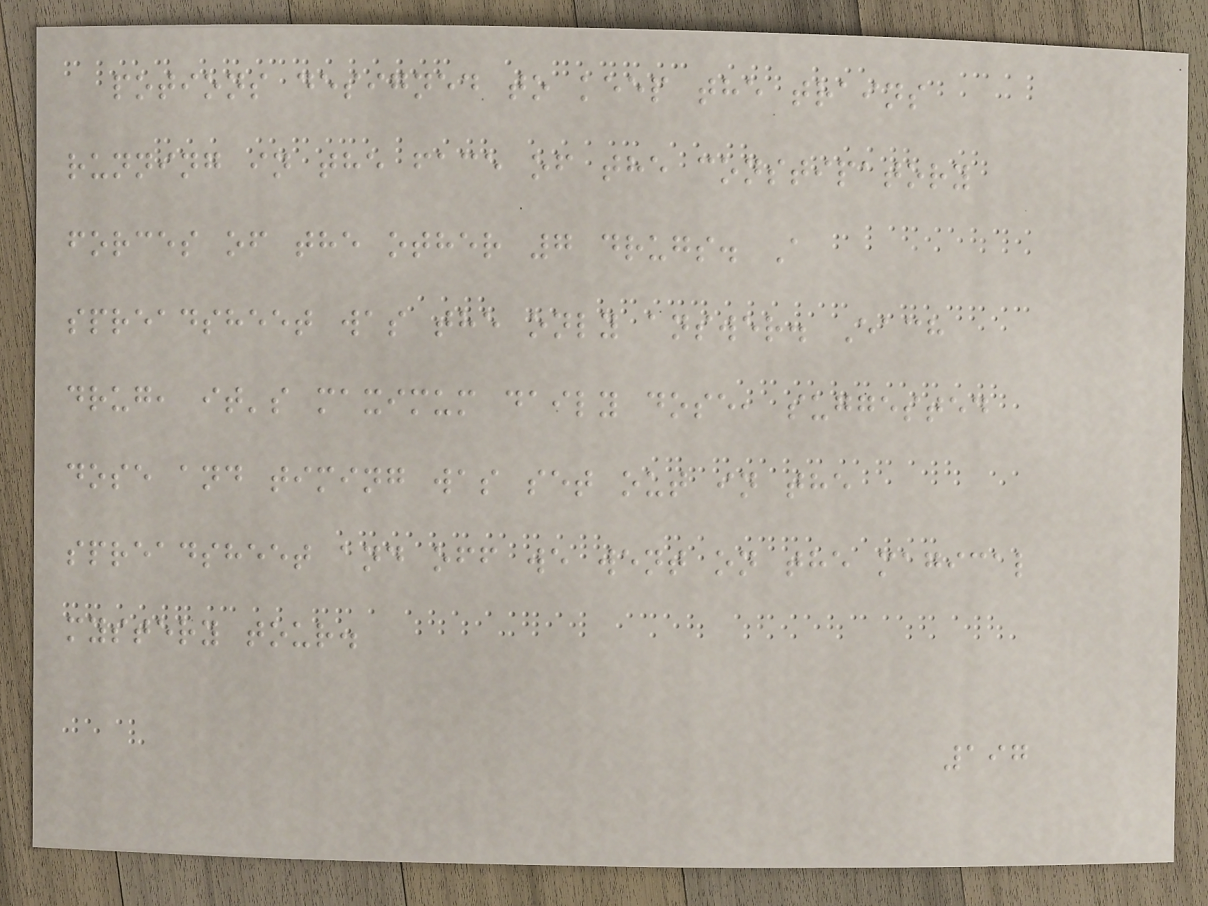potions designed to keep the trains
running in the face of the constipatory
forces of the other 7 drugs. A
spreadsheet was the only answer. Each
drug, it's maximum daily dose, suggested
dose and timing was set out in the
spreadsheet and off we went on the magical
mystery tour.
197
